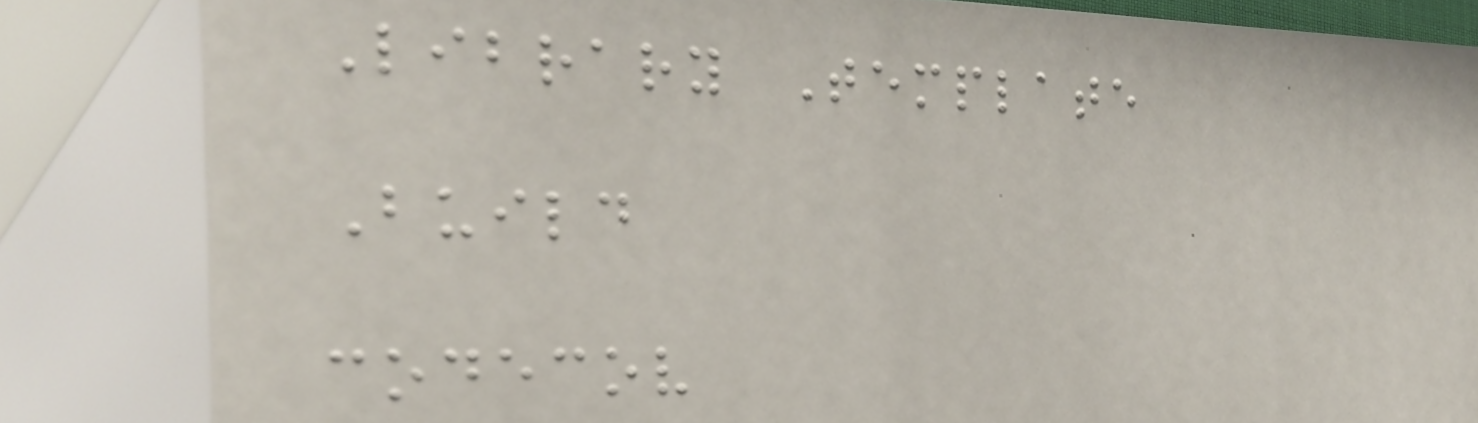Library Template
Build
codecov
